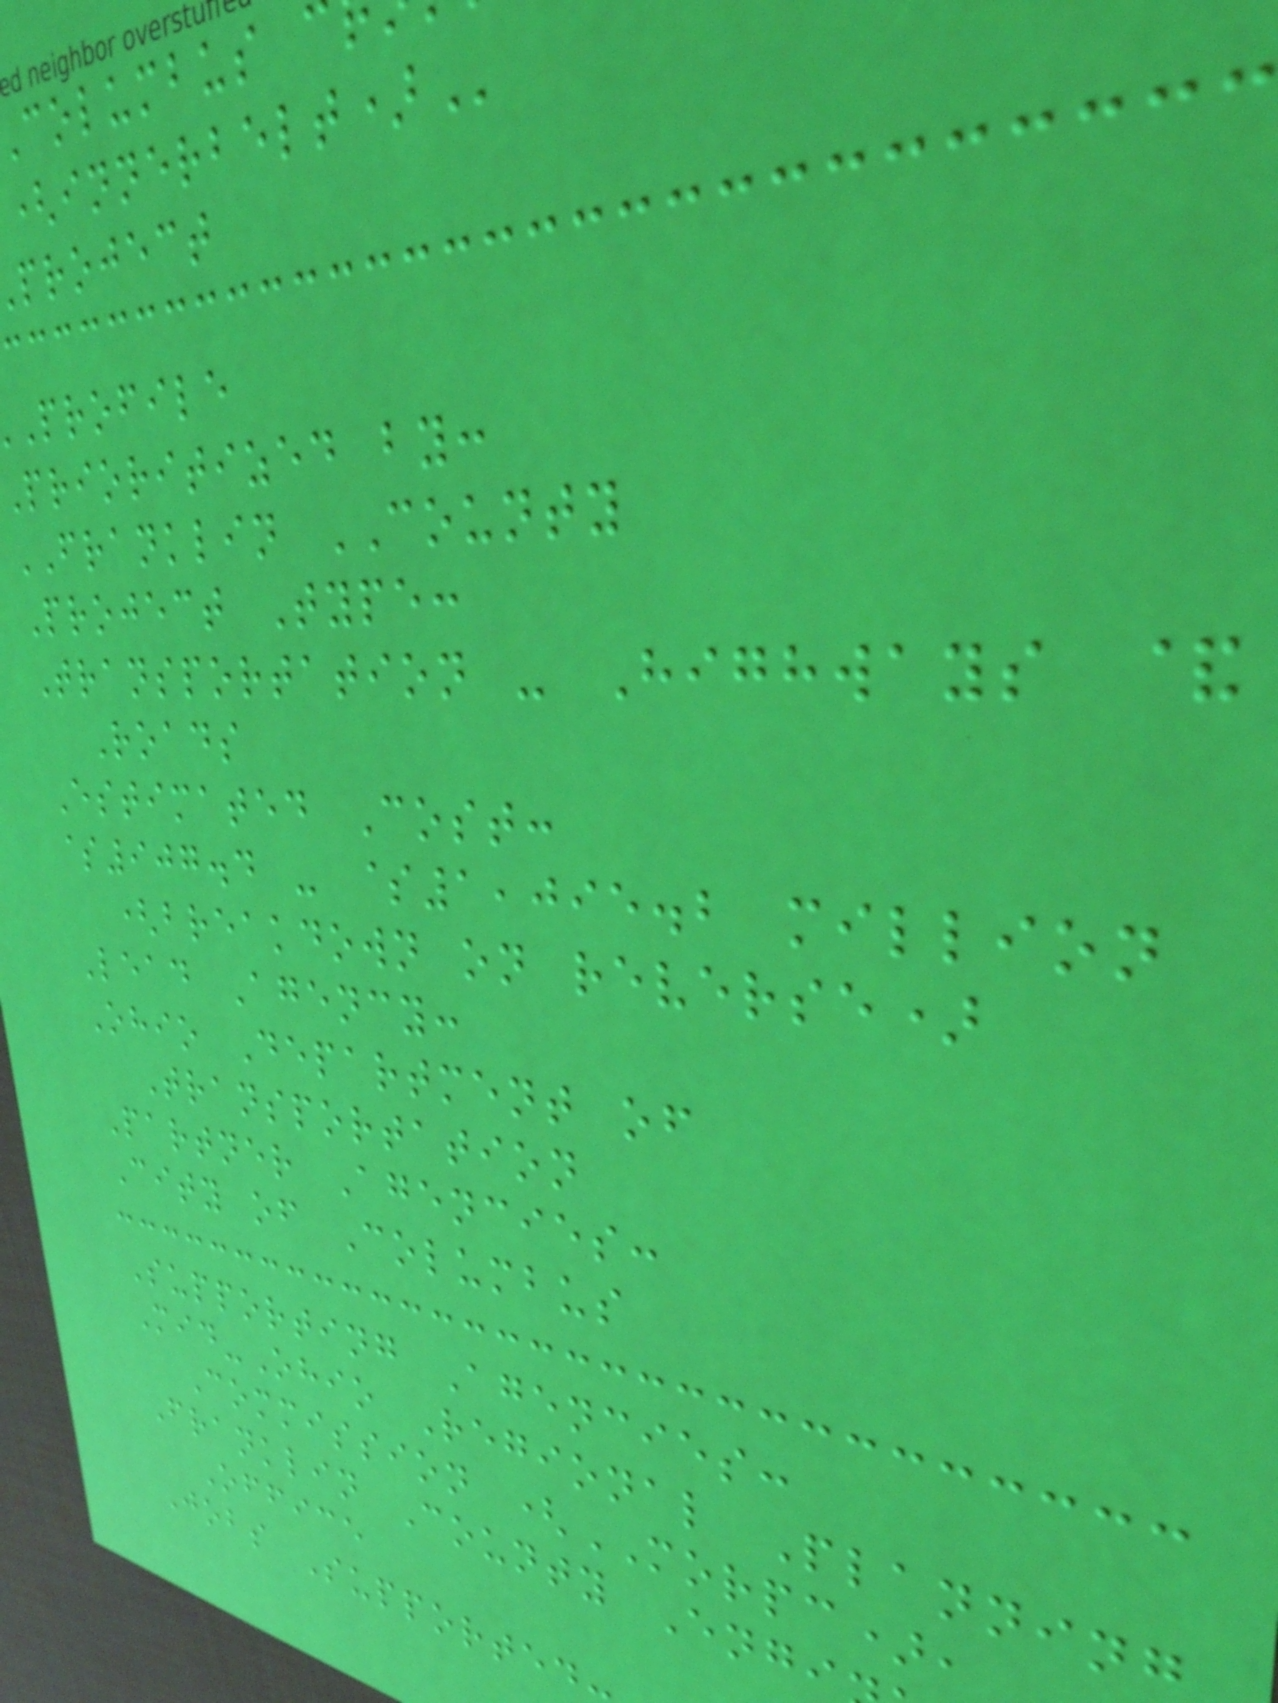columbus
project
profile
prioritized by:
FRANKLIN COUNTY
Project Type:
Transportation - Highways &
Roads
Estimated Cost:
$907.4 - $1,095.2 million
(breakdown on reverse)
Lead Agency:
Ohio Department of
Transportation
Partner Agencies:
City of Columbus
Supporting Agencies:
Mid-Ohio Regional Planning
Commission (MORPC),
Franklin County Engi
Office
Jobs Supported
